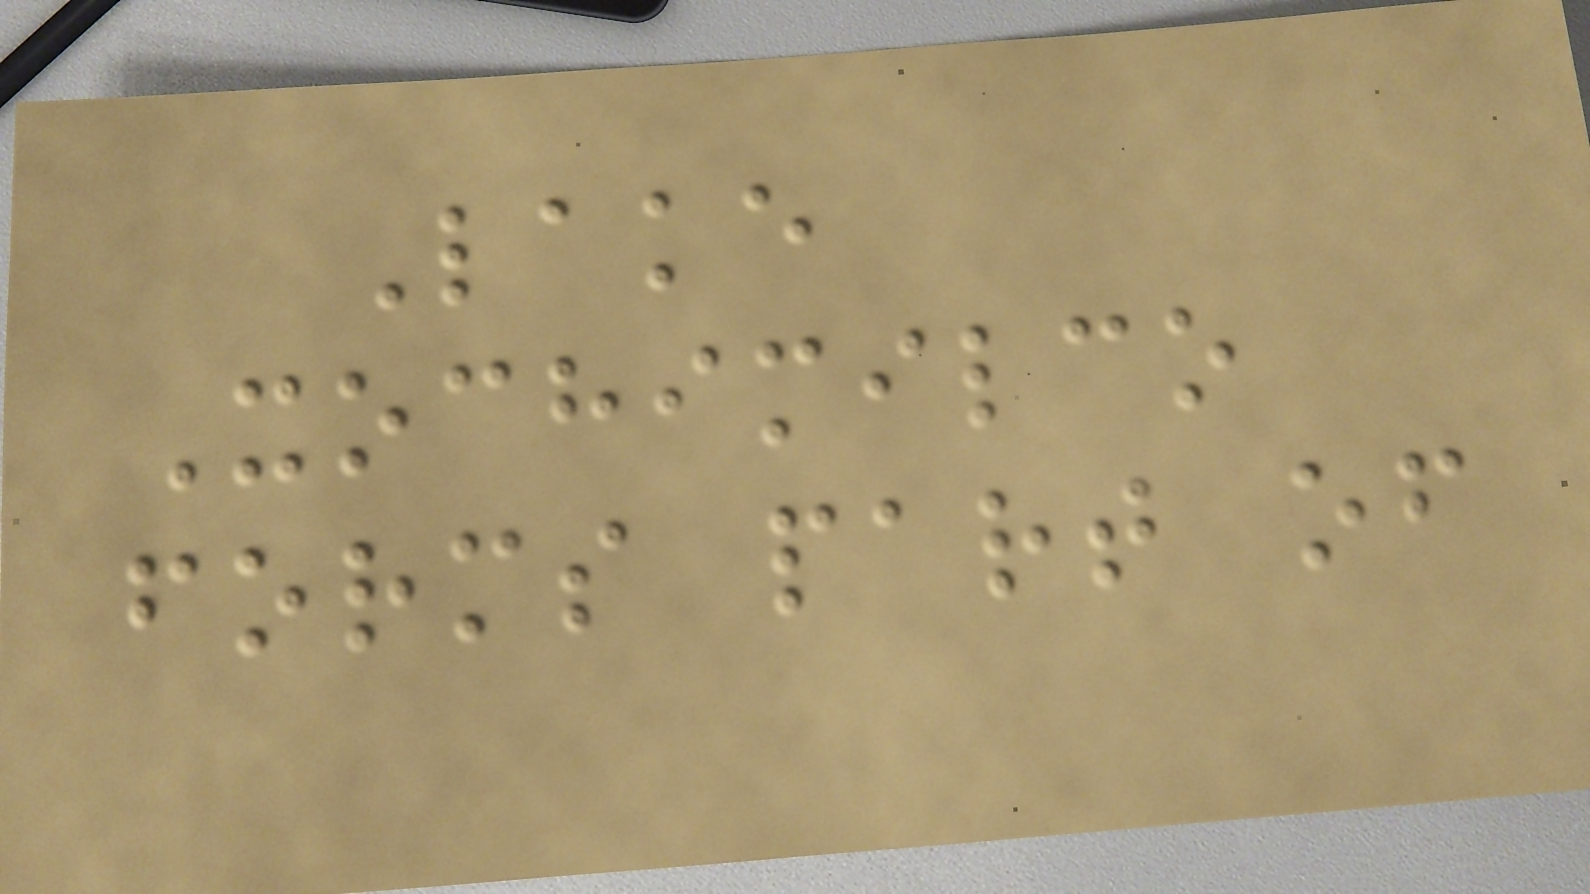Lake
Xochimilco
forms part of
